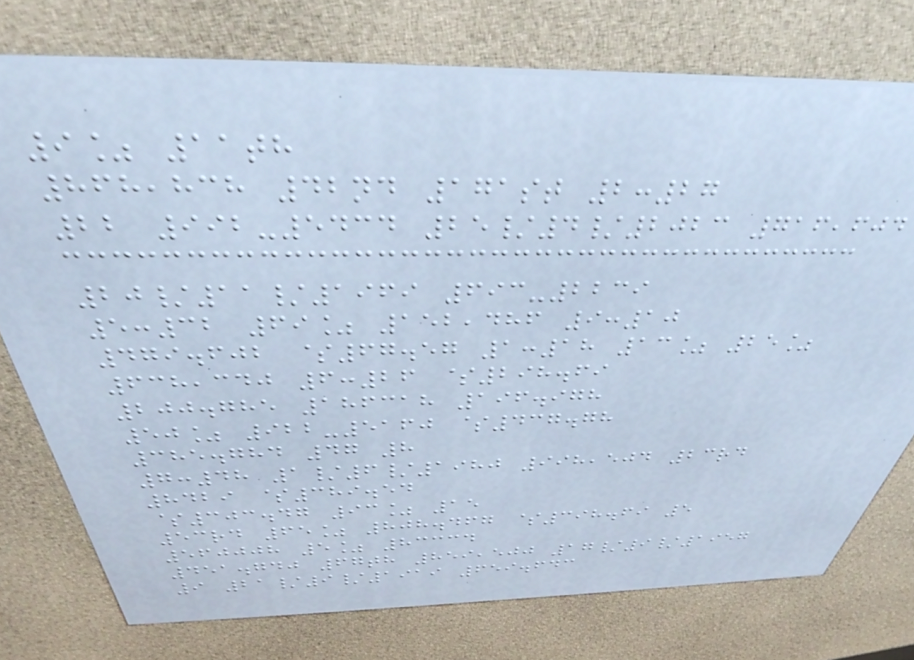9% 11th
868,838 42nd 171st 2:27
22 992-5434 25/4/2023 716,604
20/11/1969 693-2239
5:32 69% 152,486 9:10
479.602 $67.57 1:18 13% 25%
638,340 6:26 $298.69
200.785 186318 196.978
50% 922-5160 $437.78
385.784 47 8
7:48 1/6/1980 998,504 23rd
8429 $389.54
$303.47 93% 15
53rd 65% 808.467 $398.69 5
560008 5% 83334
451.740 67th 859,500 17/9/1957
9 21/9/1919 659.643
